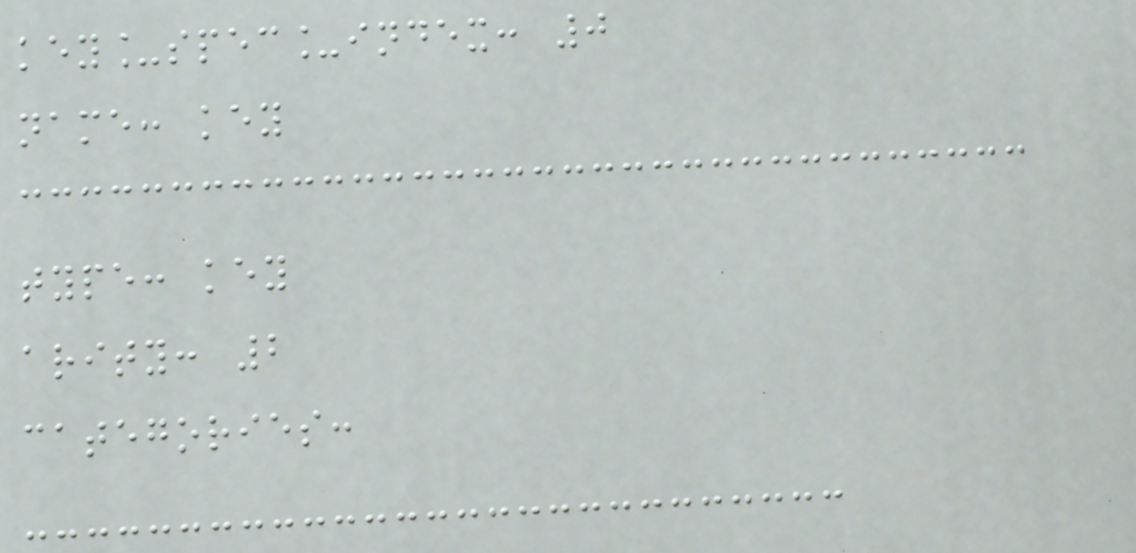key_spec_index: 0
name: key
type: key
arity: 2
categories:
